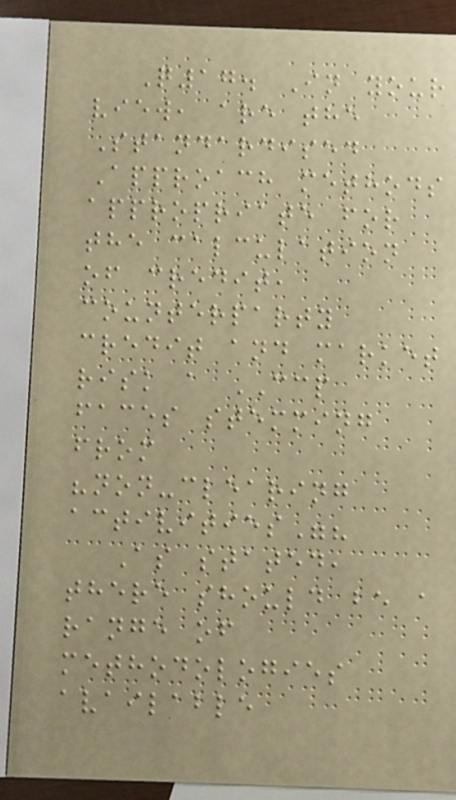Q17. In your
view, are the
Standardised
Approach methods
appropriate for
the calculation
of credit,
counterparty
credit and market
risk a CCP
faces stemming
from
"non-clearing
activities"?
As stated,
there should be a
range of
methodologies
available
